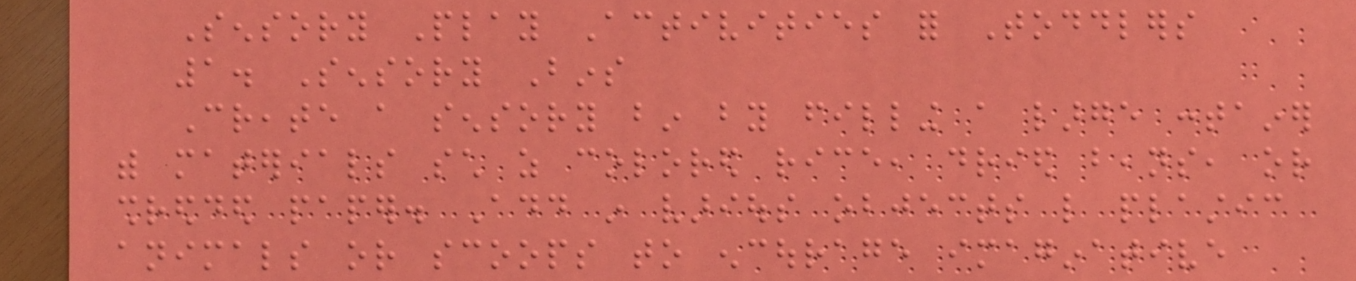Sensory Play Activities for Toddlers
1. Sensory Bins
Create a sensory bin by filling a large container
with materials such as colored rice, dried beans, or
shredded paper. Add in various objects like plastic
animals or scoops to encourage imaginative
